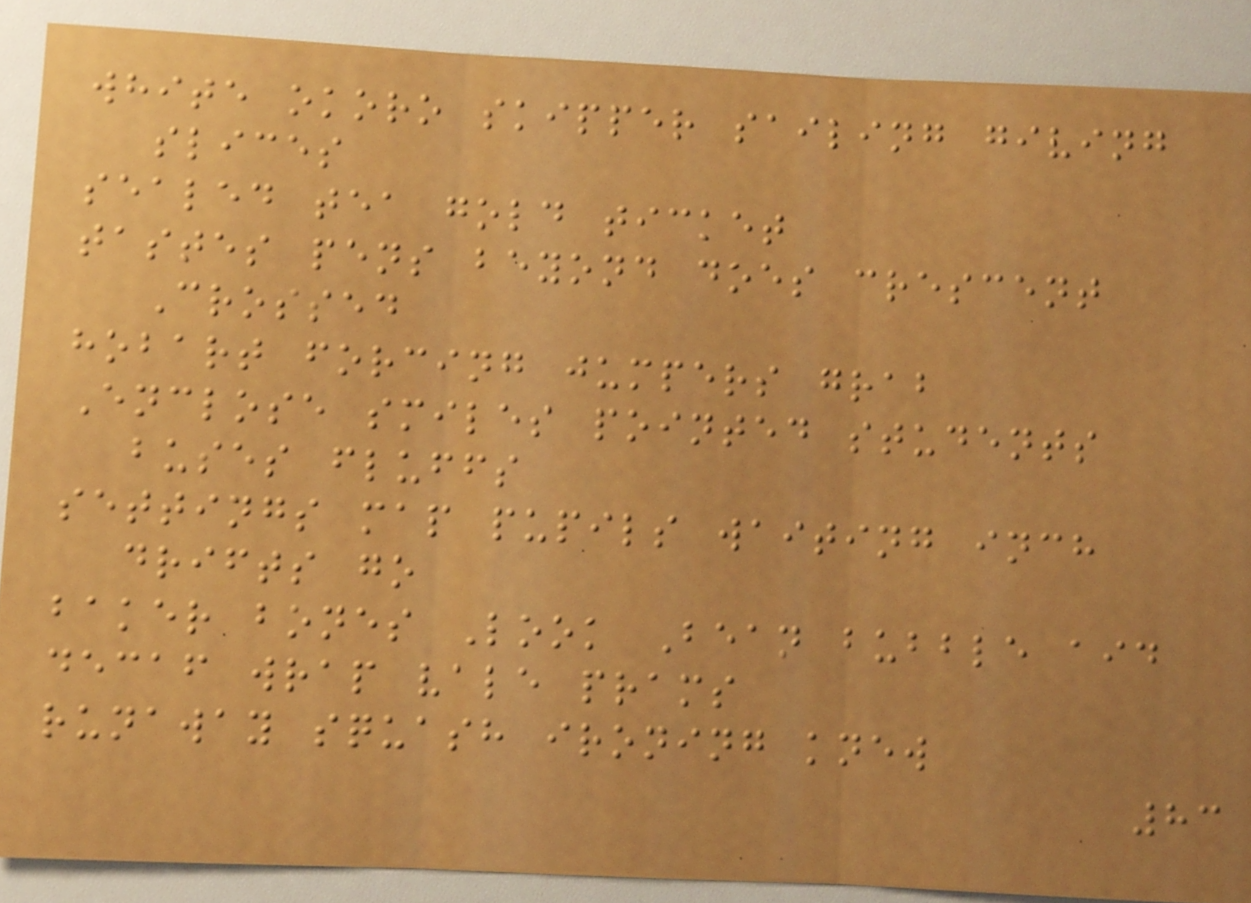white okoro skipper sailing giving
slices
sealed tea gold ticket
tastes pens beyond does crescent
Crossed
hobart forcing jumpers grab
Enclose smiles pointed students
buses fluffs
settings map pupils waiting inch
drifts go
baker bones Look Bean bubble aid
decaf wrap vale prams
runaway squash ironing knew
83
